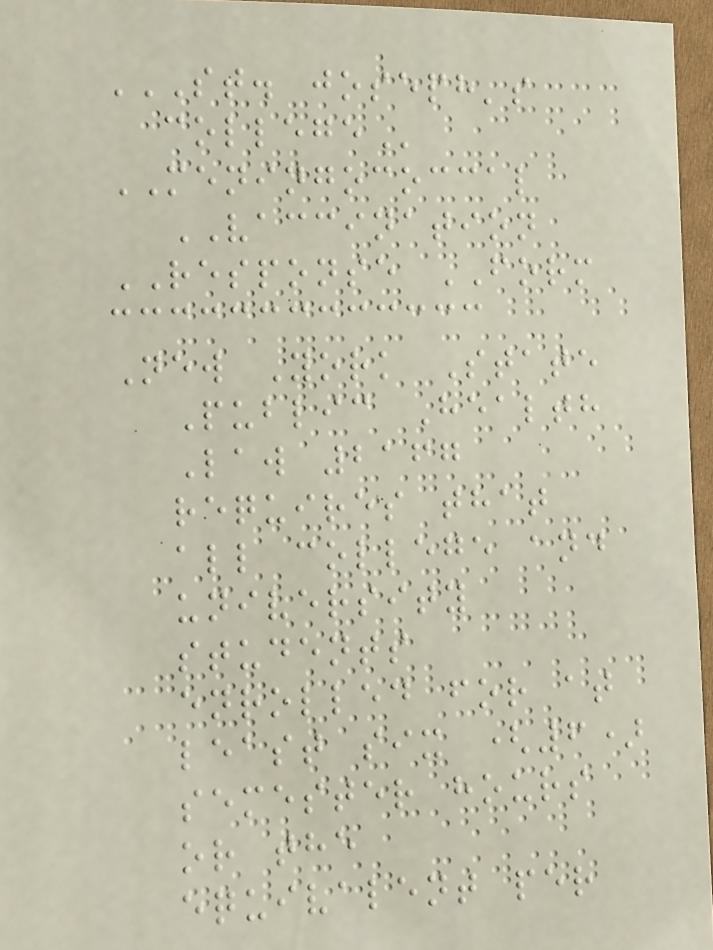ST. JOSEPH'S
COLLEGE
MENINGOCOCCAL
VACCINATION
RESPONSE FORM
New York State
Public Health
Law 2167
requires that
all college and
university
students
enrolled for at
least six (6)
semester hours
or the
equivalent per
